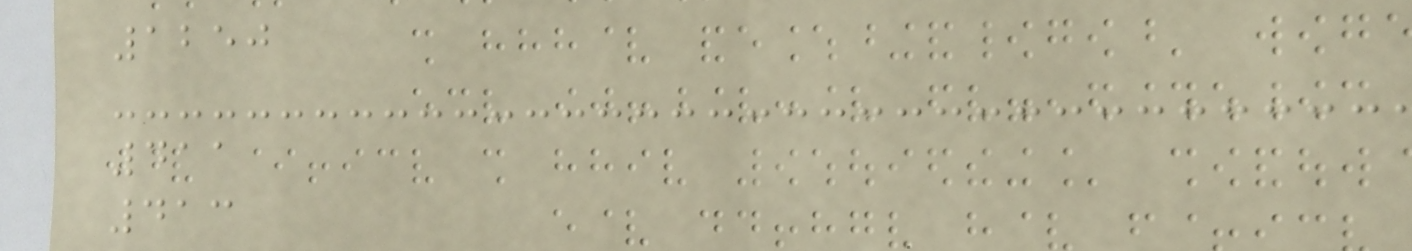1250
411
413
